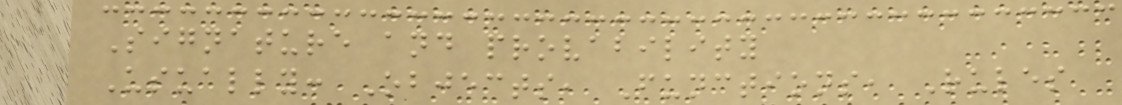Signature and provability
Usually: Objects, Functions, Rules
